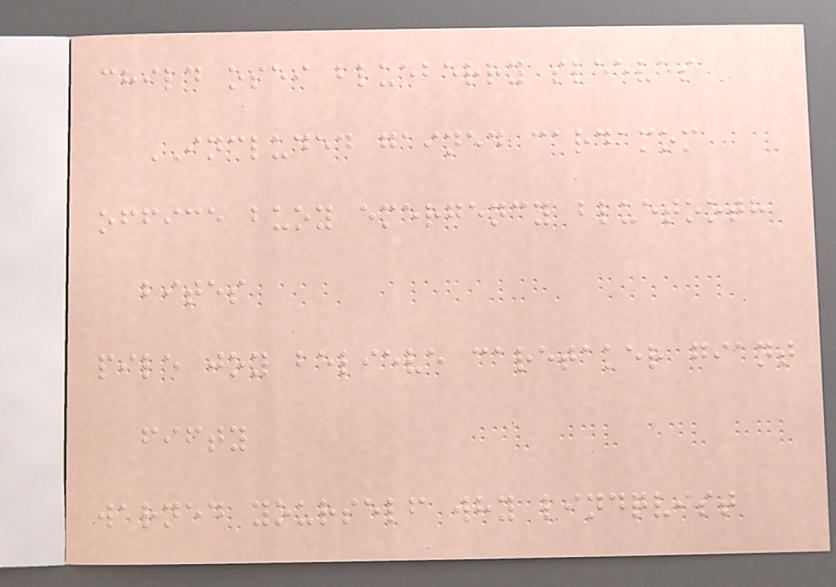child osei blueberry sleeves
INCLUDED gained cardamom
office buoy emergency bluetooth
bites
pile joy believe caretaker giant
fifty
warned yourself why lindqvist
